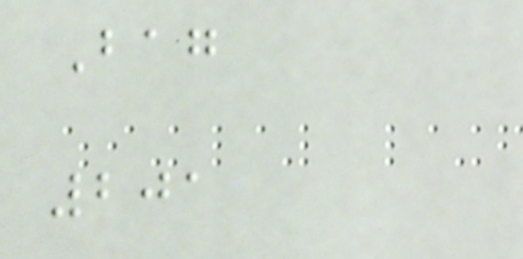Bag
201
